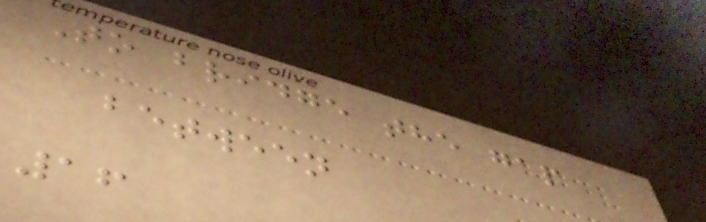To bridge the gap
between
16
